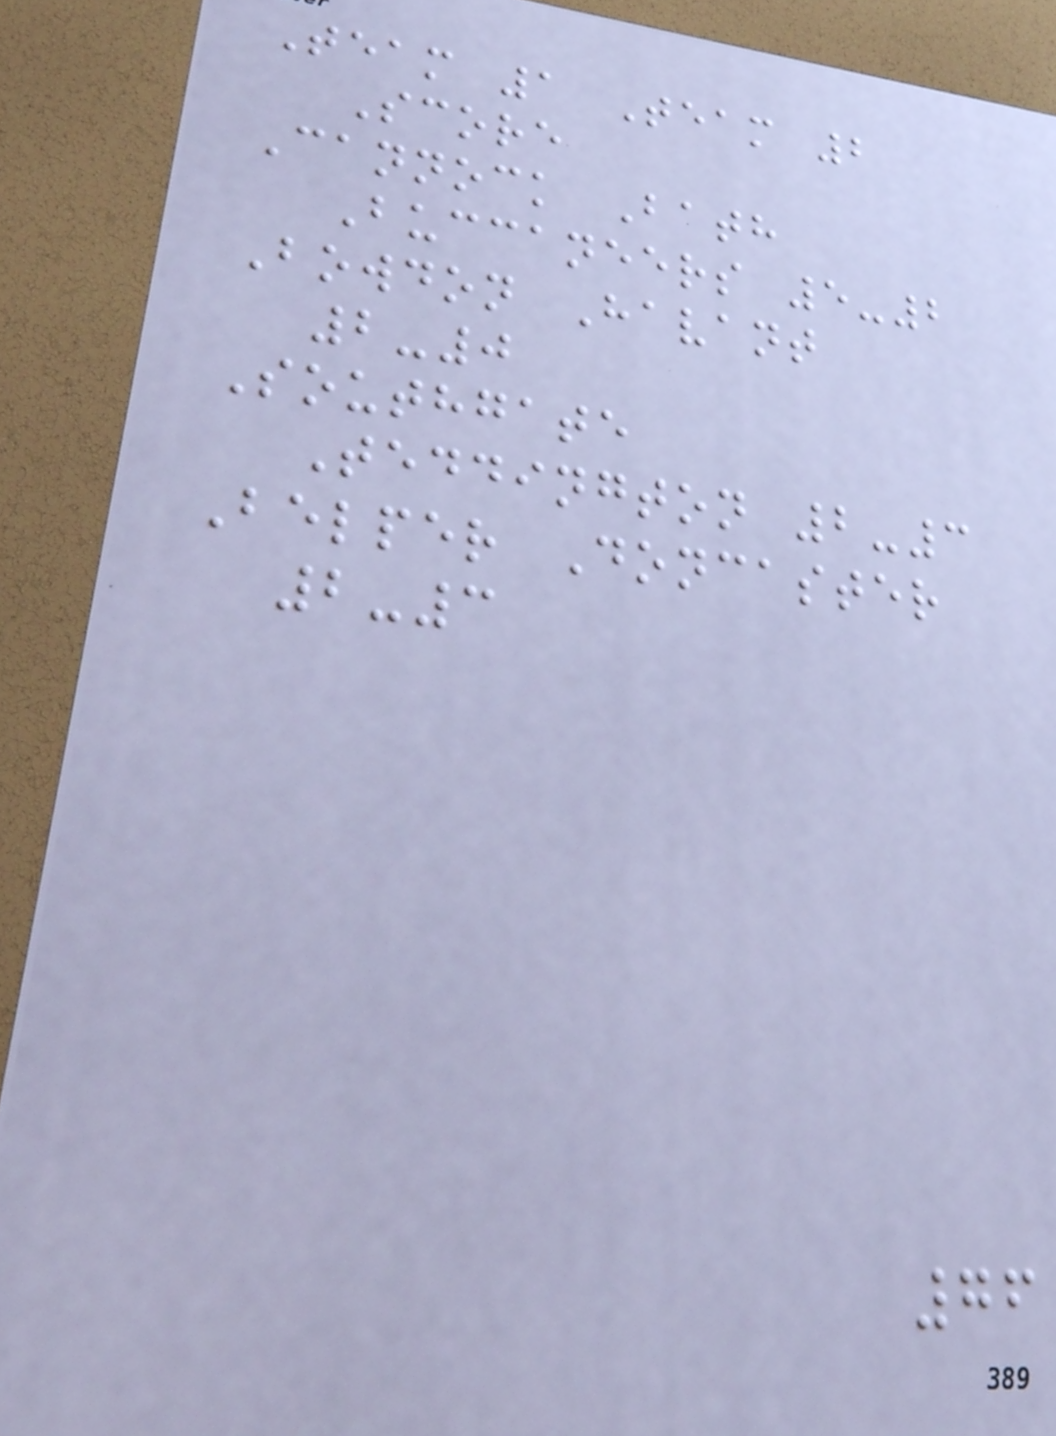Team 1 Team 2
Score
Cannock Bath
Buccaneers 5-2
Bowdon Havant
2-0
Southgate
Teddington 2-3
Belper Doncaster
2-3
76
